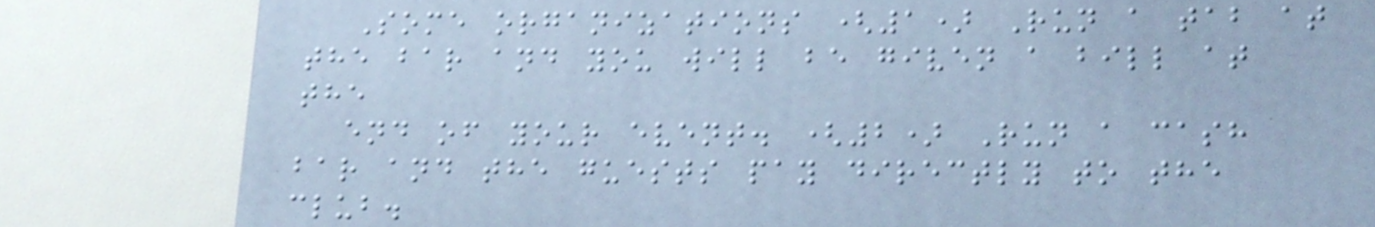Some organizations (1) Run a tab at
the bar and you will be given a bill at
the
end of your event. (2) Run a cash
bar and the guests pay directly to the
club.
